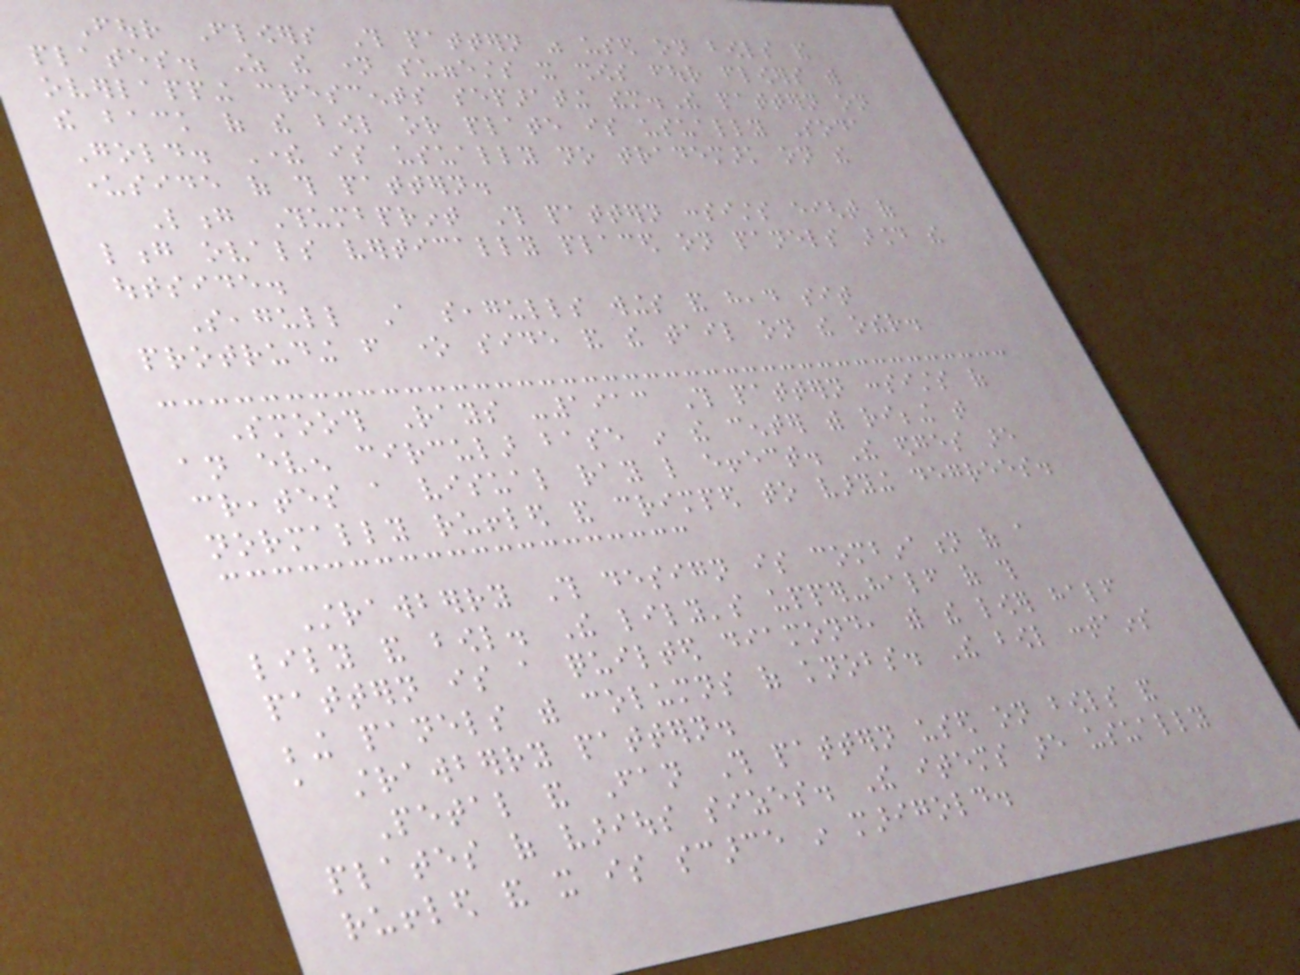Four Flowers This pattern was used on bowls and
plates. As the name suggests it shows four flowers with
overlapping crescents separating them.The pattern on
the back of the bowl or plate is usually Soda
Gold. There is usually no trademark on the
underside of this pattern.
Long Thumbprint This pattern consists eight of
long ovals vertically placed on panels around the
outside.
Seagull A seagulls wings and head sit
protruding from one side and the tail on the other.
Smooth Rays -1913 This pattern consists of
an even circular base in the center with ribbing that
creates a visual ray like effect. The edges are
normally ruffled and crimped to varying degrees.
Strawberry This design is combination of a
lily and bowl. The lily's upper-half of this
pattern is a quilted diamond, with the lower half
being panels with columns of knobs. The bowl contains
a strawberry pattern.
Petal and Fan This pattern used on bowls and
plates of various sizes. The items are usually
ruffled and it is scarce in marigold.
